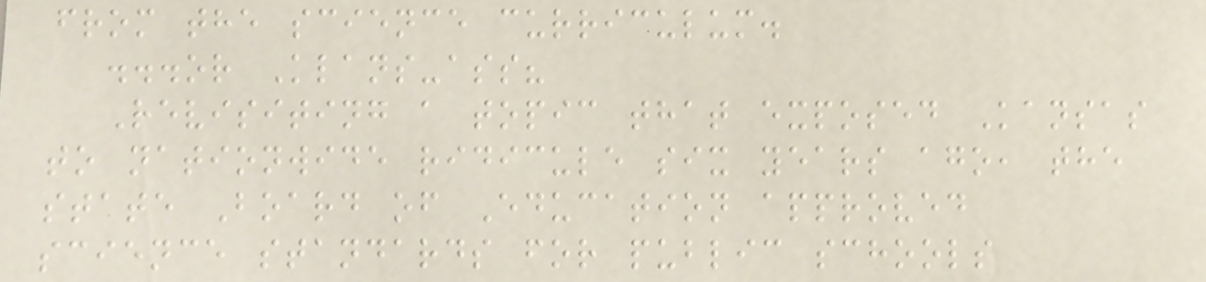from the science curriculum.
...or Klans-ass?
Revisiting a topic that exposed Kansas
to nationwide ridicule six years ago, the
state Board of Education approved
science standards for public schools
